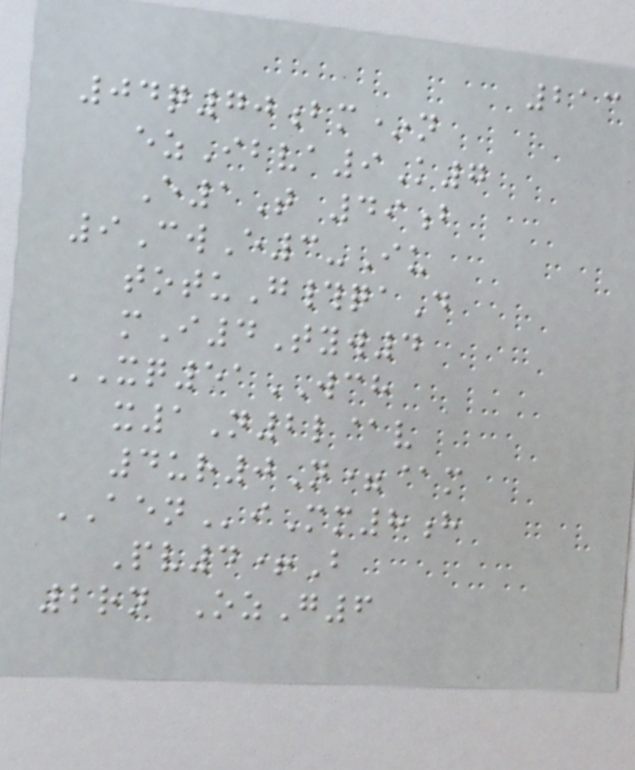213
04q70bm*n
ezIbva9K7
E1T 49b
9CwE3-Iu
totuG#qaD
mI4Tyw4
XQ51WCH
x1N2l@v
4ur0N=@m
AENiMm8h
Pv4+B
2rn OzG6
